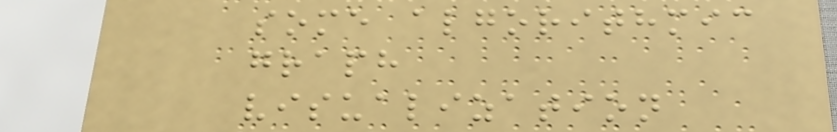some algorithmic
graph
visualization
